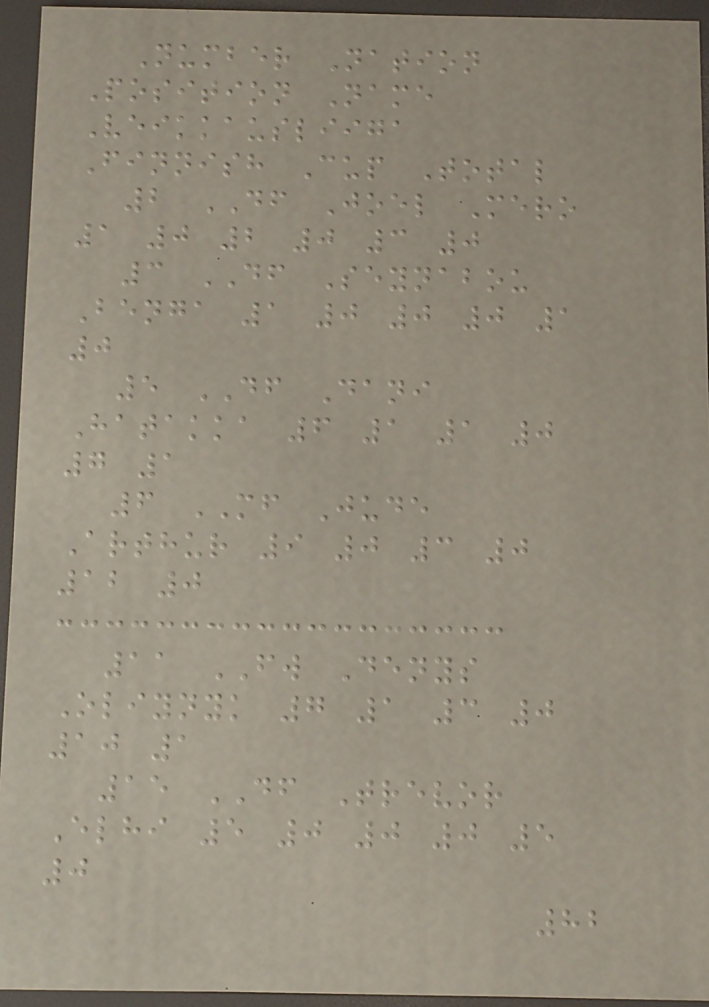Number Nation
Position Name
Veikkausliiga
Finnish Cup Total
2 DF Joel Mero
1 0 2 0 3 0
3 DF Seynabou
Benga 1 0 0 0 1
0
5 DF Dani
Hatakka 6 1 1 0
7 1
6 MF Jude
Arthur 9 0 3 0
12 0
11 FW Denys
Oliynyk 7 1 3 0
10 1
15 DF Trevor
Elhi 5 0 0 0 5
0
82
